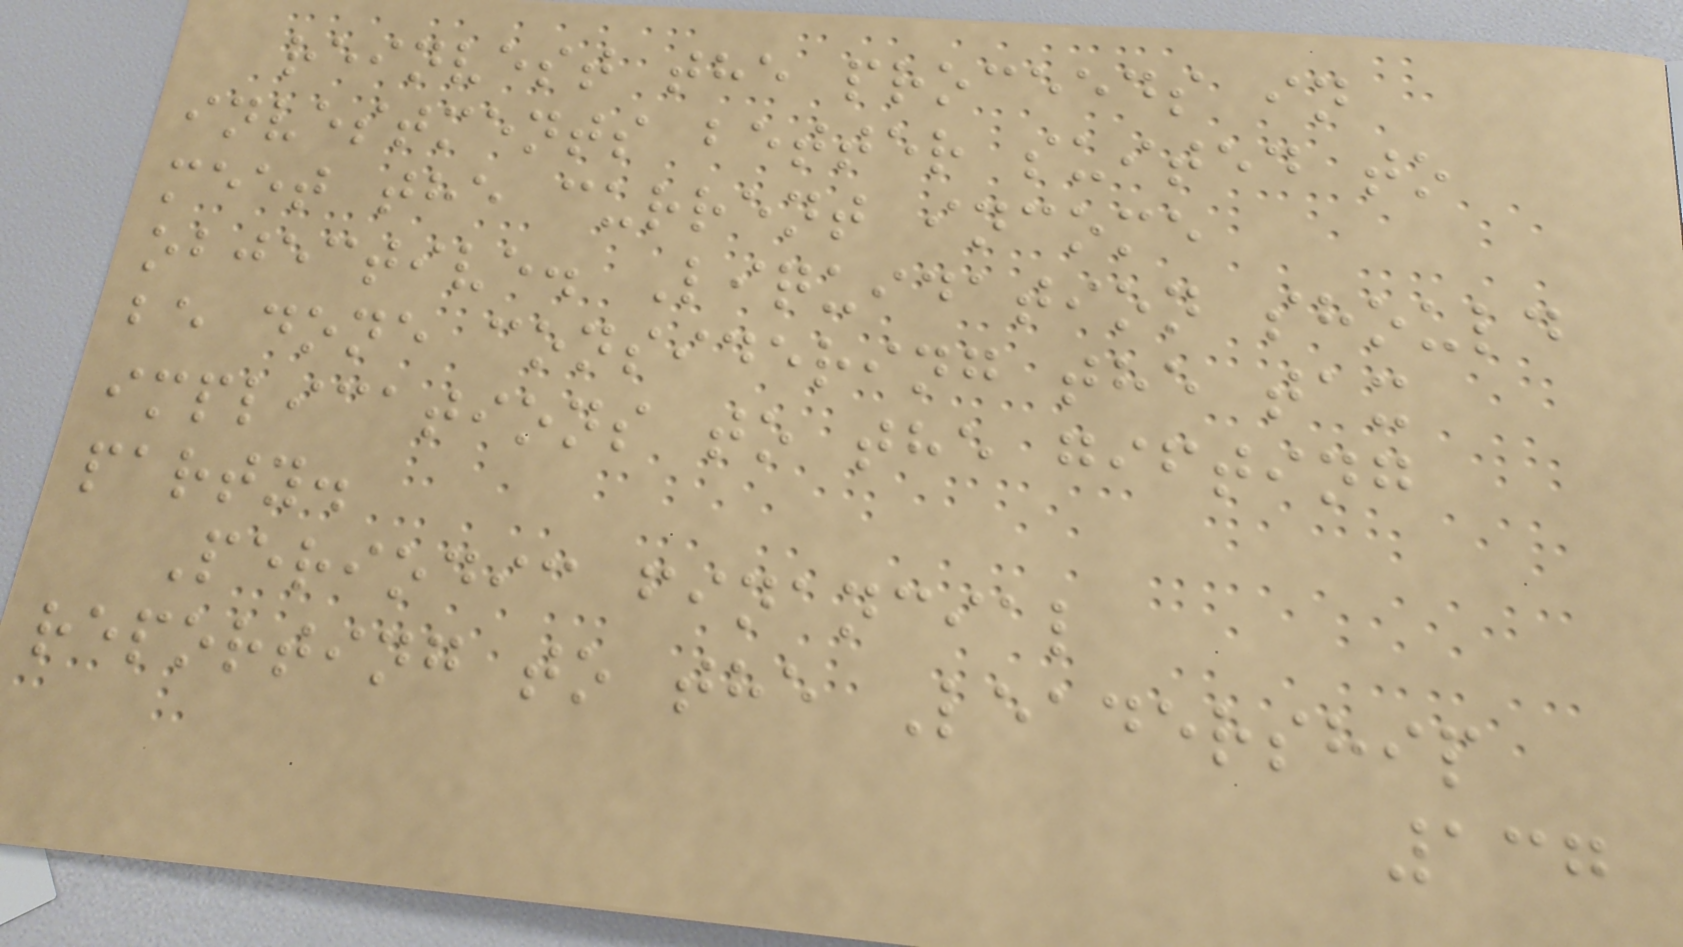reinvest the proceeds in
investments better suited to
meet the current income
objective. Liquidation should
be done considering the tax
implications to the gifting
party.
Periodic financial
reporting to the Leadership
137
